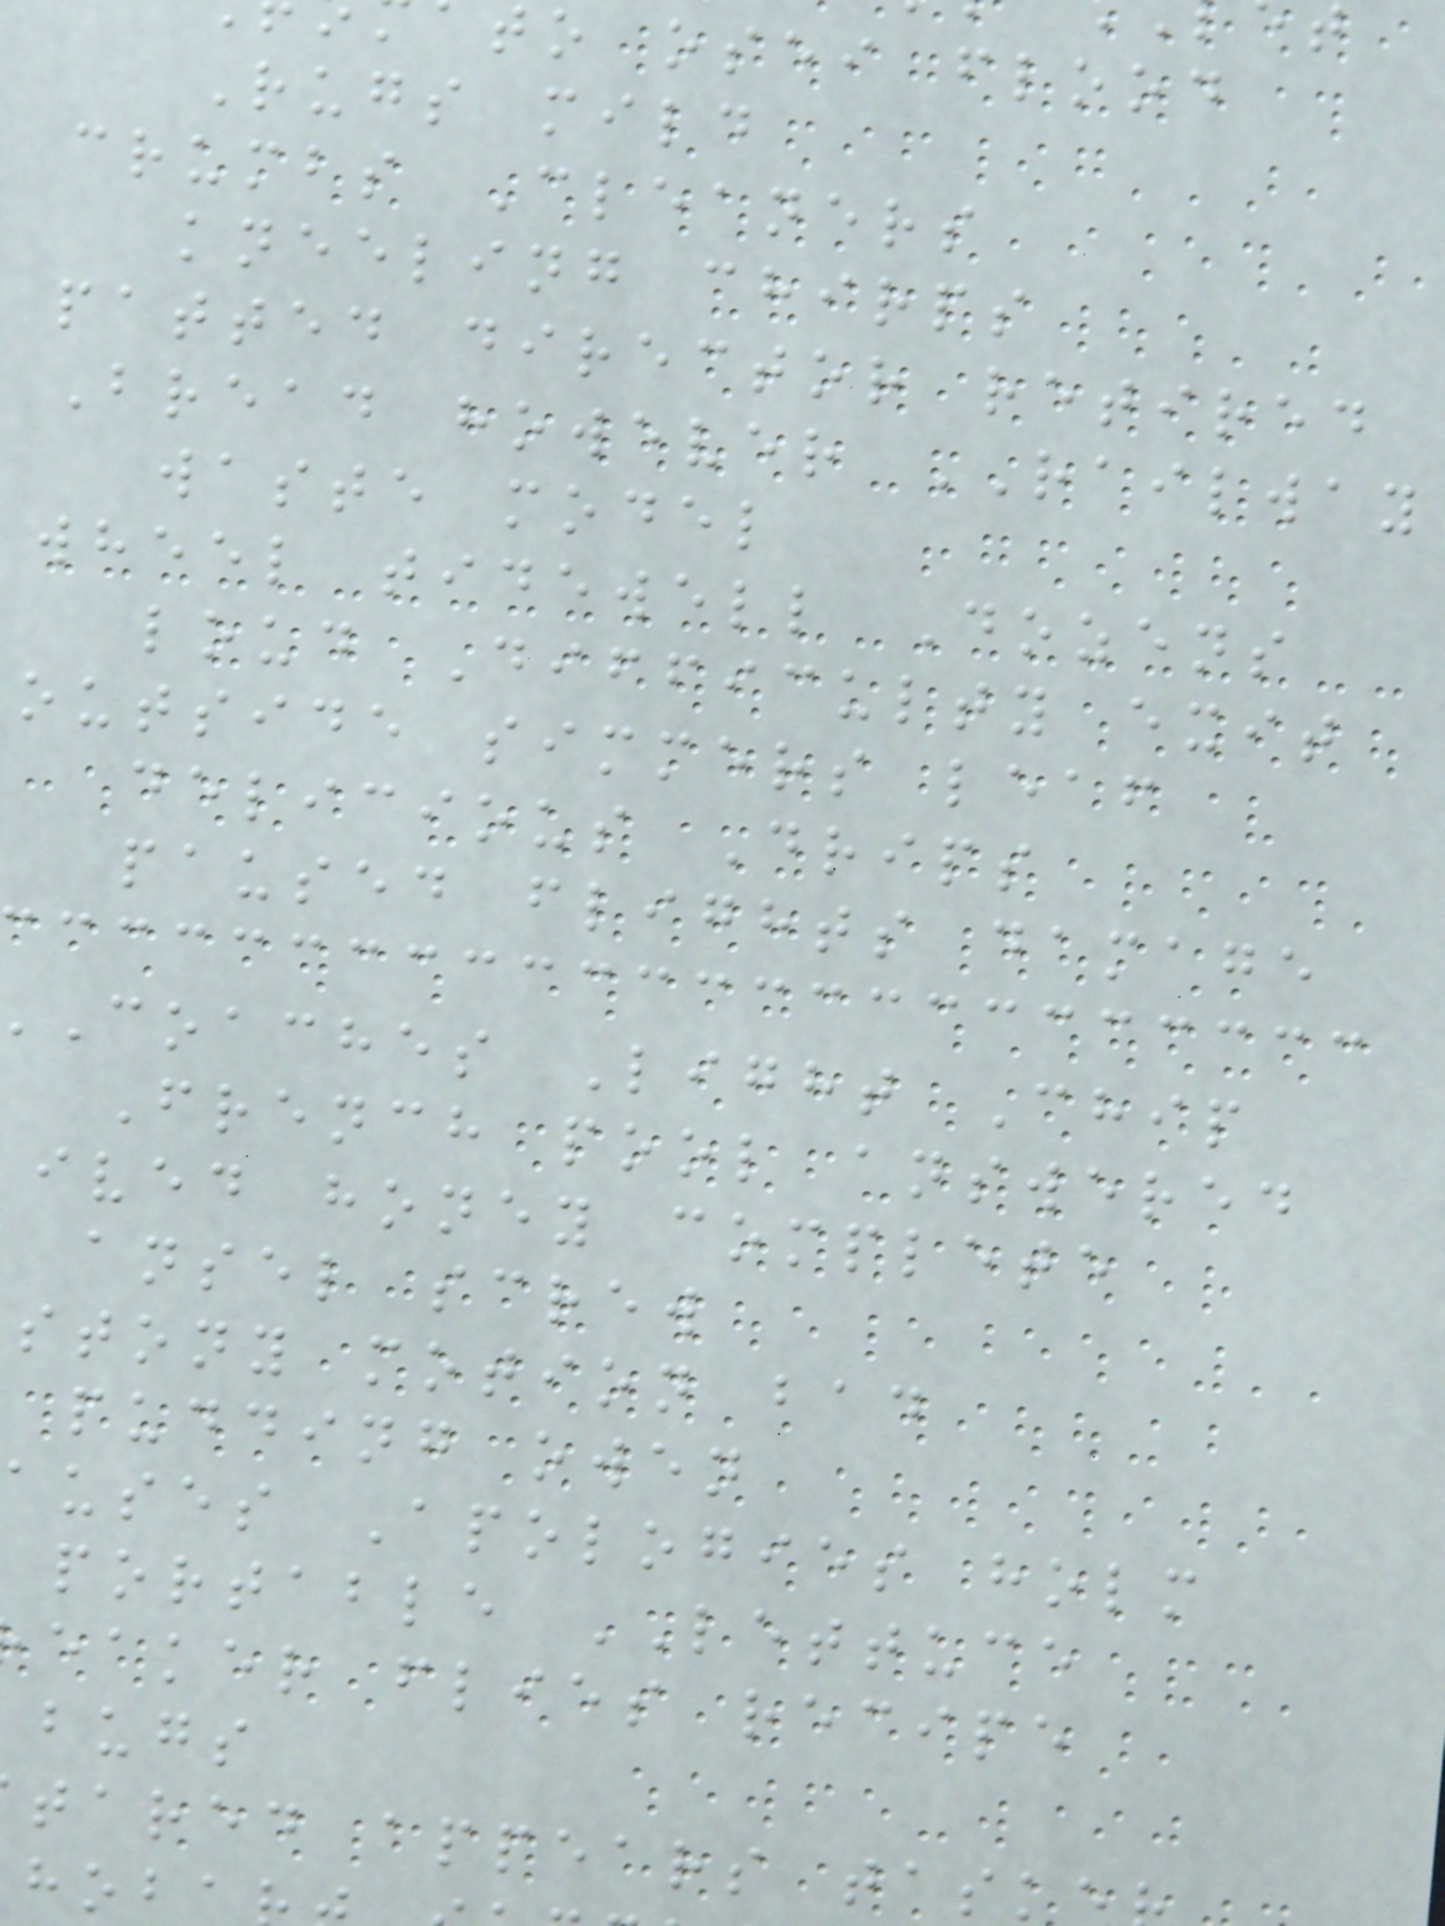to osei flood
Rugs mild
crumbs Cleaners
kneeling chirps
patted director retired
Bread however RAILWAY
waste model
wheel tidewell Dozens
loud Difficulty exit
outside simmers leaf
delicious Drips
paused flights damage
coaches Light Chip
French pool answered
ived honey complete
ansel screw
stony motion bad
pudding owen
auses Apologies holm
portable LETTUCE
eaker flies recipe
bugs
tared appears task
